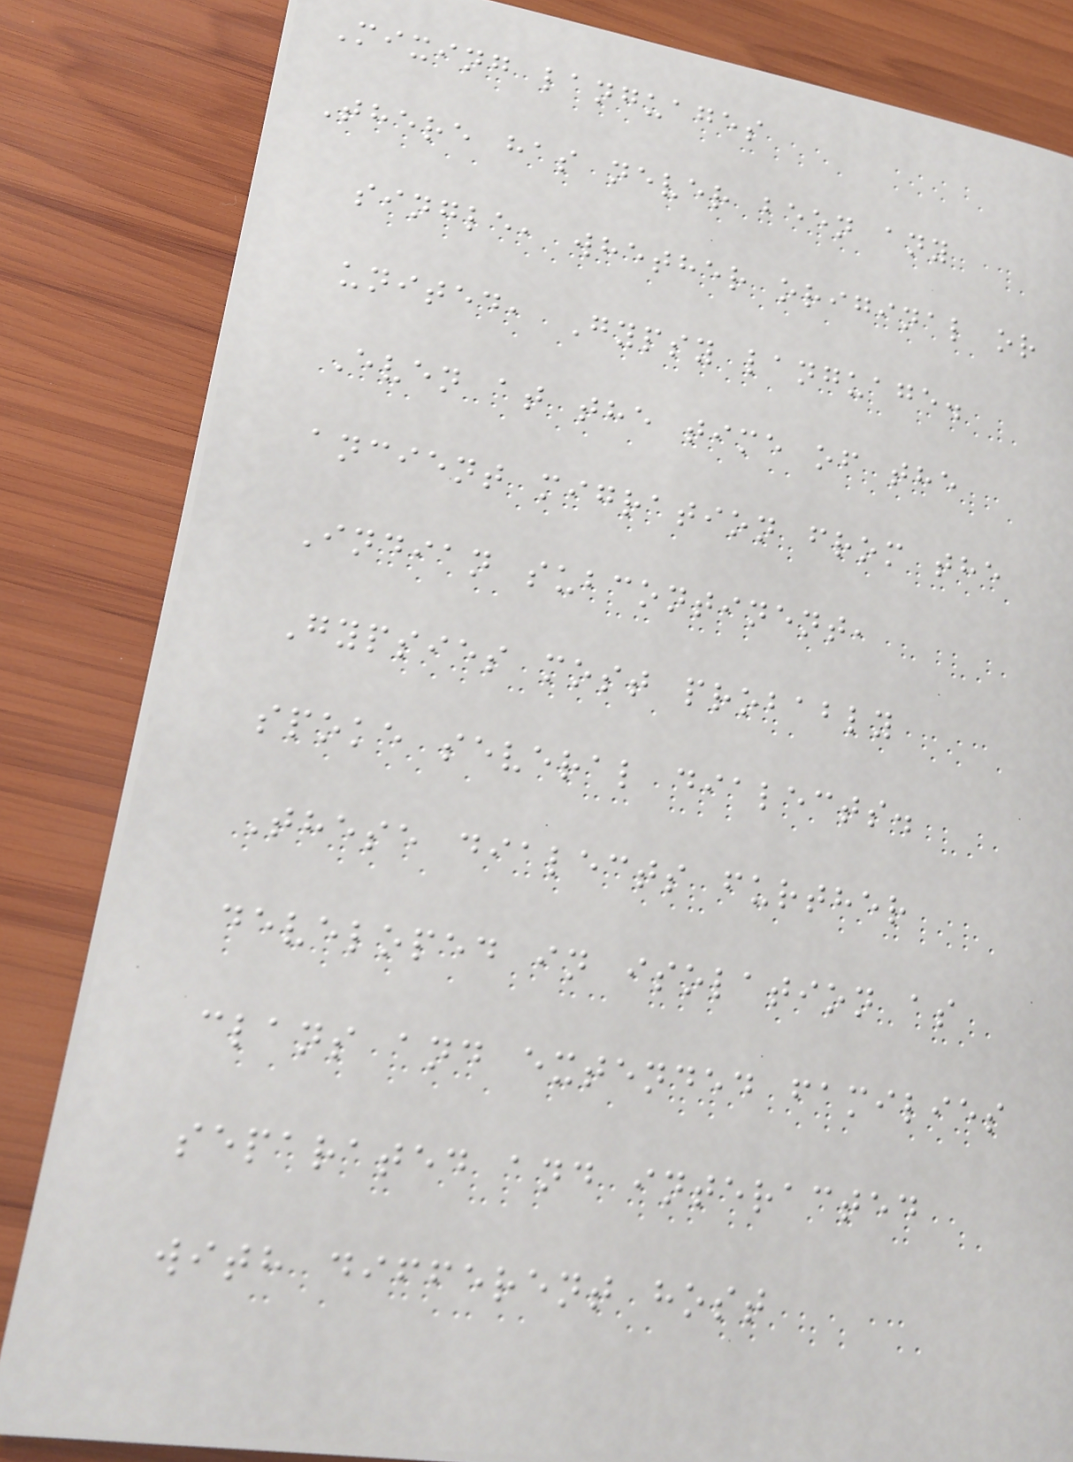Mixing languages
There has never been any
single, whether original or
united, Gypsy language.
Even at the time of the
ancient migration from the
Indian subcontinent,
Gypsies most probably
spoke several dialects.
These dialects further
developed in isolation as
clans and extended families
separated and interacted
with different host
